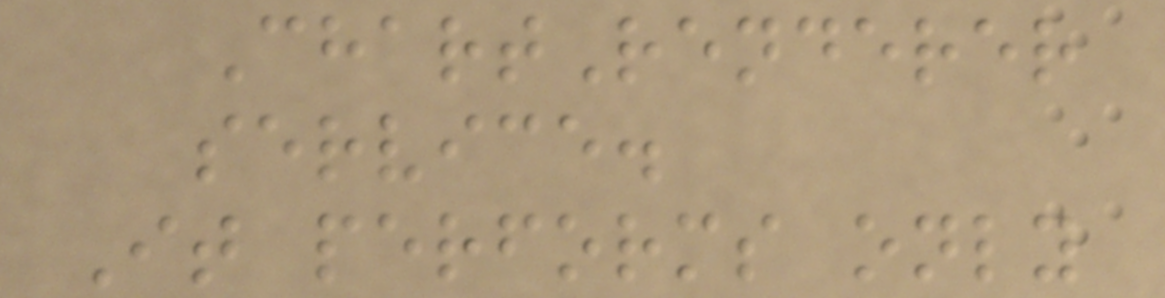ChartRenderer
service.
It performs only
